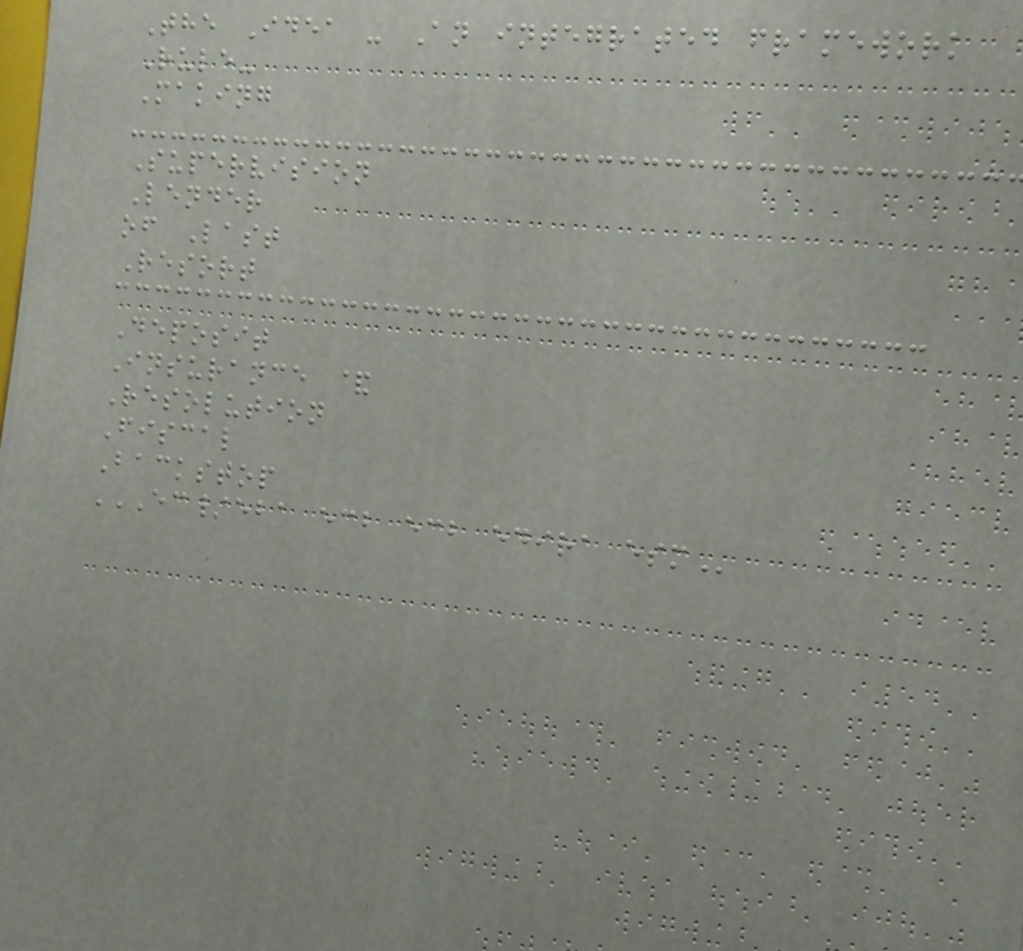The Idea - An integrated framework
Rule-
Making
Supervision
Lender
of Last
Resort
Deposit
Insurance &
Resolution
Fiscal
Backstop
EC/EBA ECB ECB EDIRA ESM
